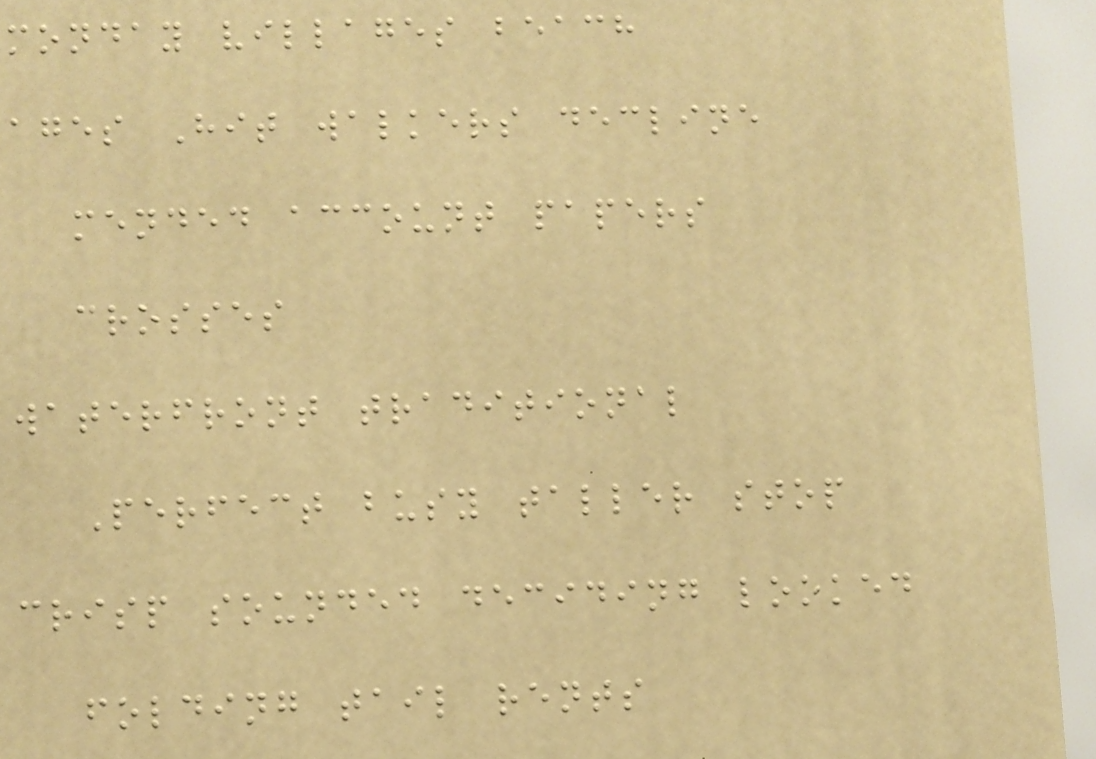monday villages beach
ages Hit walkers decline
mended account papers
crosses
waterfront traditional
Perfect busy taller stop
crisp sounded deciding looked
folding tail rents
